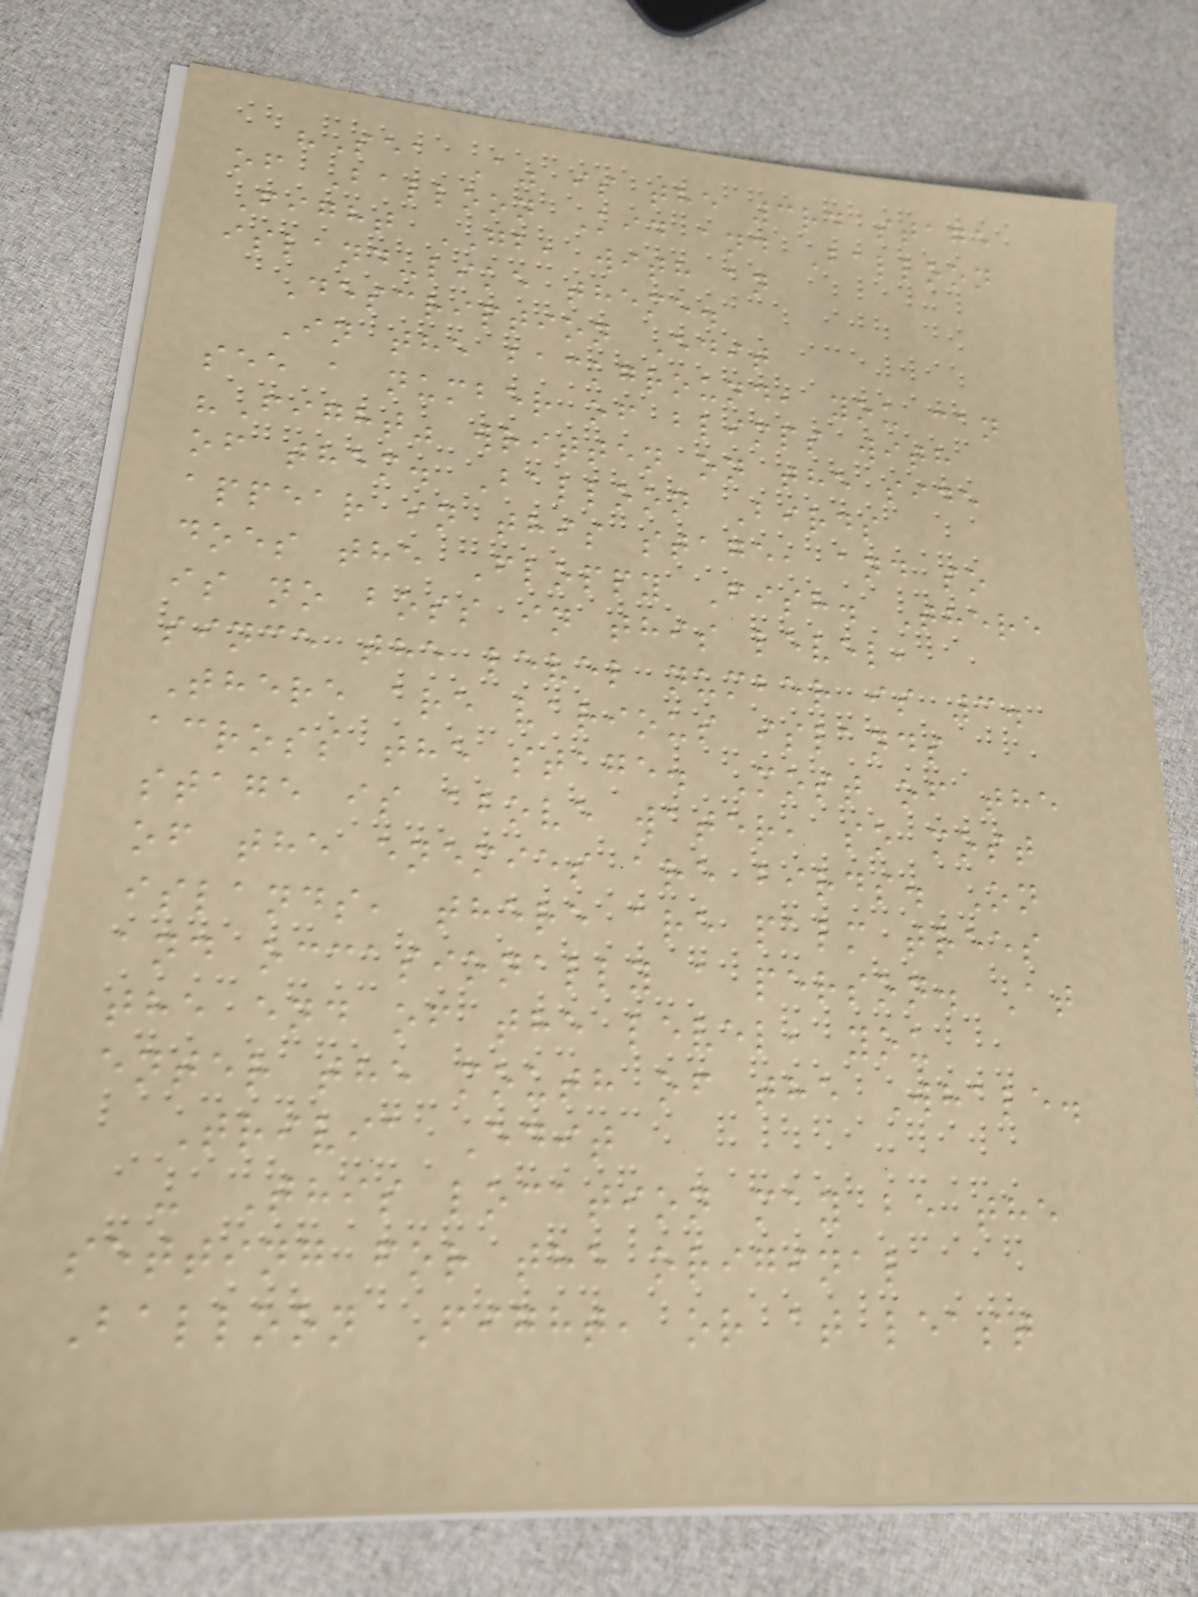"Sea A" is the 3rd stage
of Balloon Kid and Balloon
Fight GB, with an
island-like theme.
Description Edit
In the background, you can
see a number of blimps with
"Fight" written on the side
of them. Balloon Birds
appear in this stage, and so
does the Floppy Fish. There
is no boss in this level,
since the level number is 3.
There are various islands
across the stage. Most of the
stage is above water, so most
of the enemies are birds. On
islands, there are palm trees
and occasionally a person. At
the end of the level, you
enter the mouth of the Whale.
Trivia Edit
- This location may be the
setting for the original
Balloon Fight, or at least
